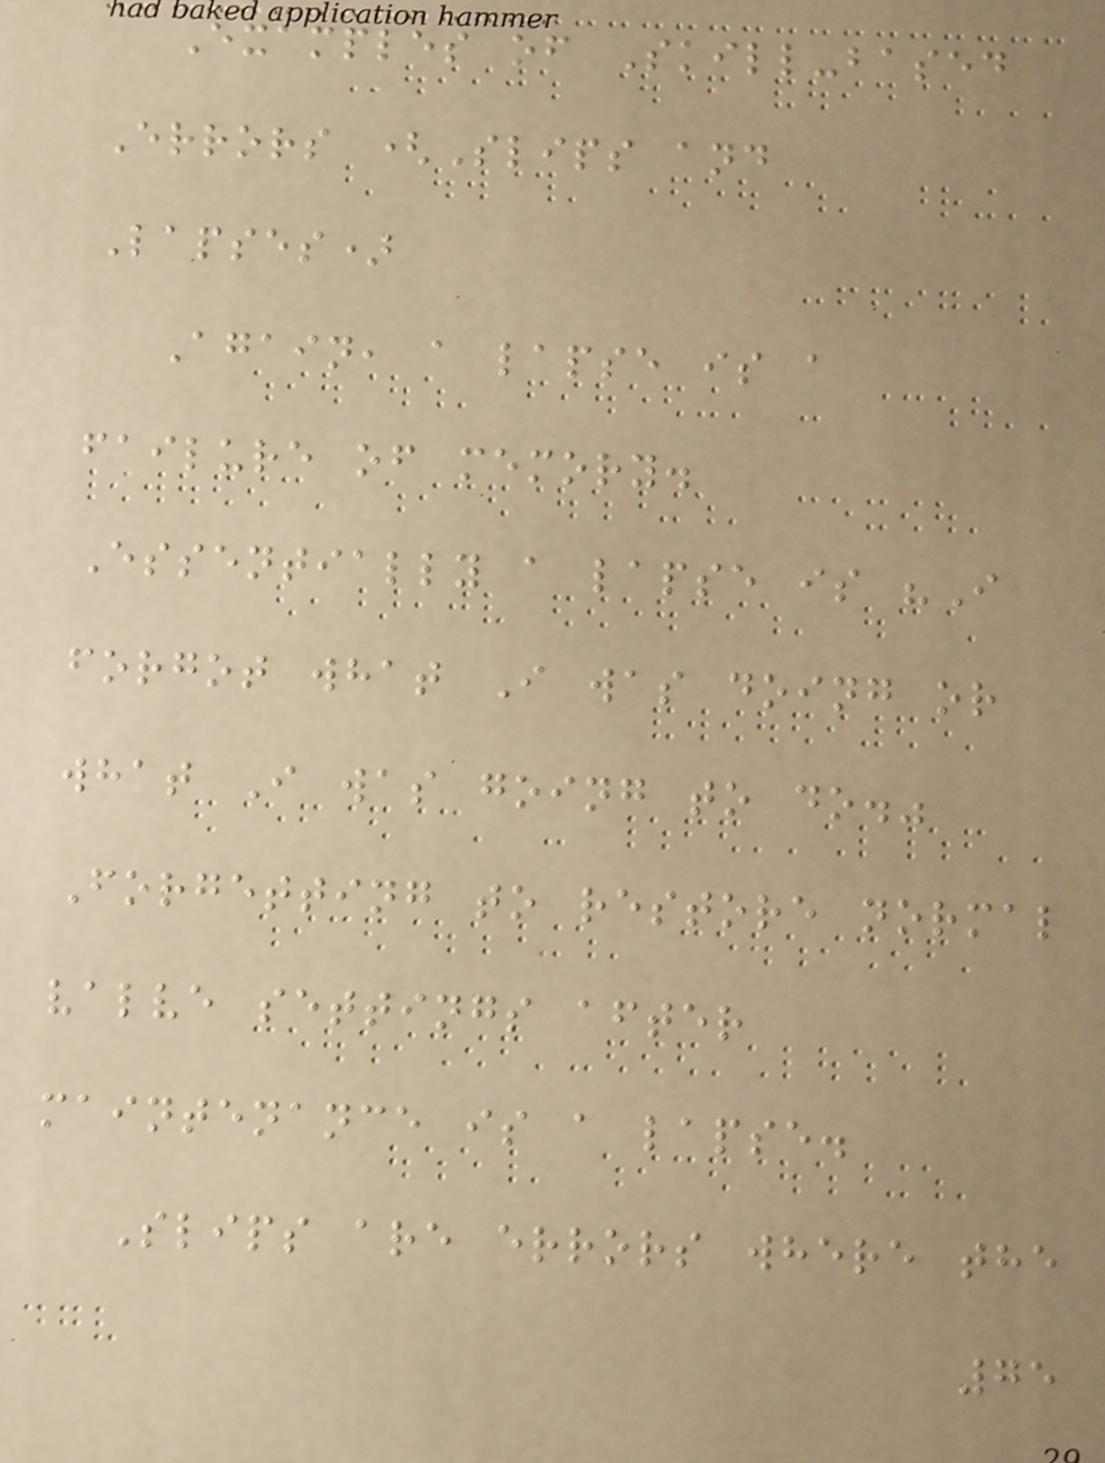Examples of Skill-based
Errors (Slips and
Lapses)
Again, a lapse is a
failure of memory.
Essentially a lapse is "I
forgot what I was doing or
what I was going to do."
Forgetting to restore normal
valve settings after
maintenance is a lapse.
Slips are errors where the
75
